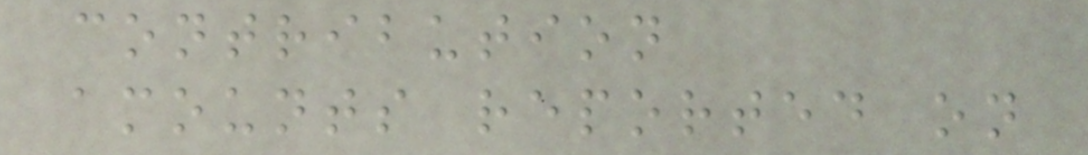contribution
amounts reported on
